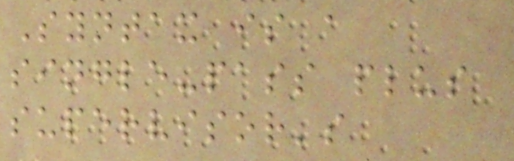Syntax is a
single-pass plus
supervisor's
